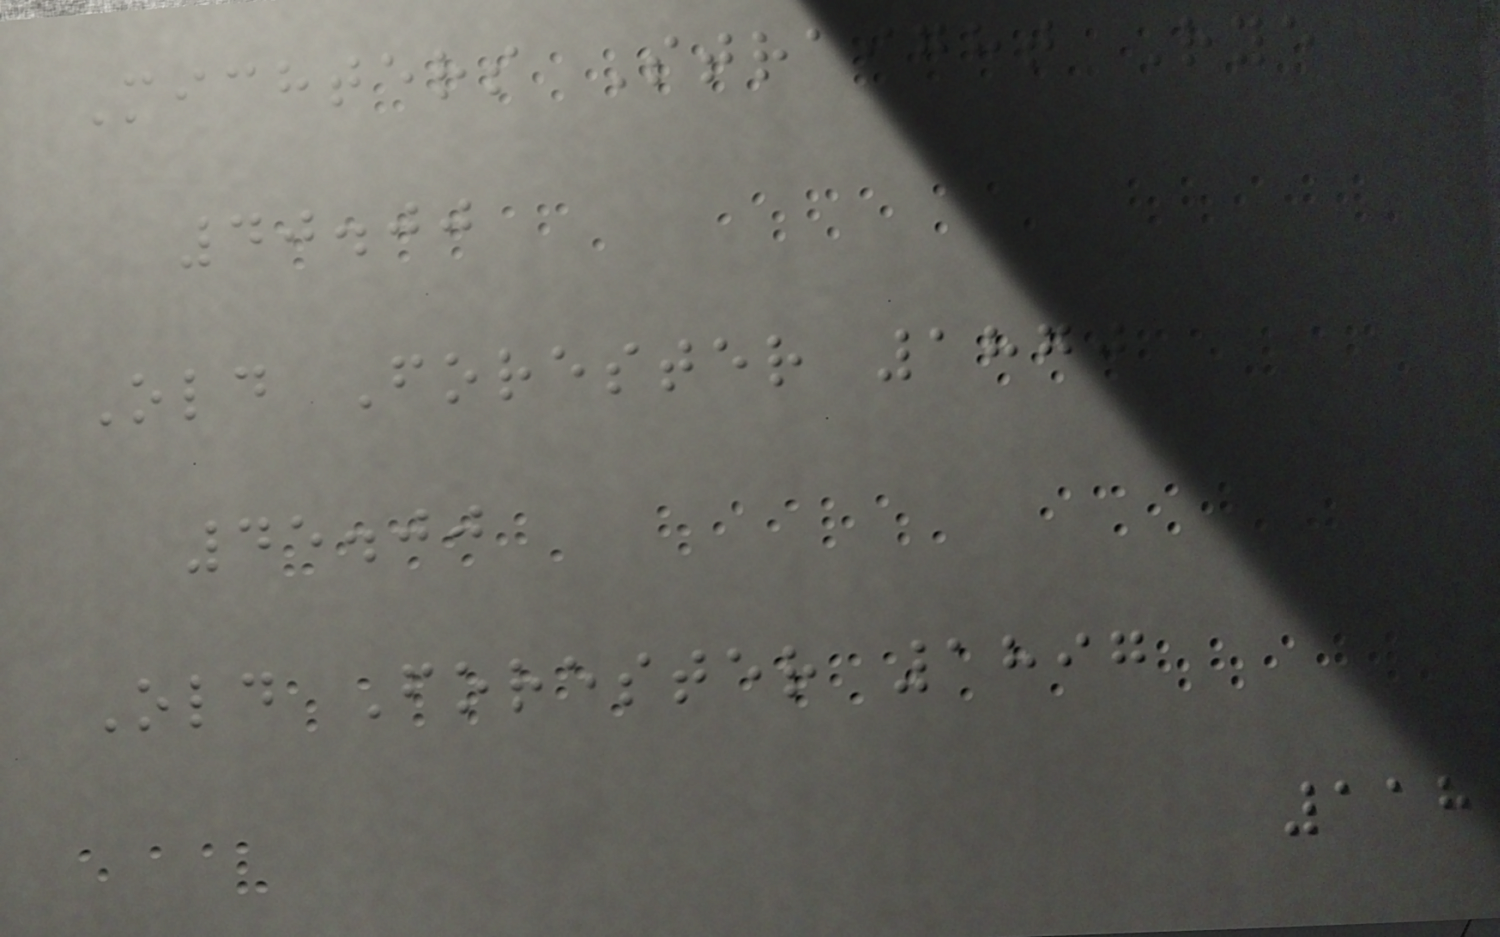Michters Straight Rye
40.00
Old Forester 1870
45.00
Old Forester 1897
118
